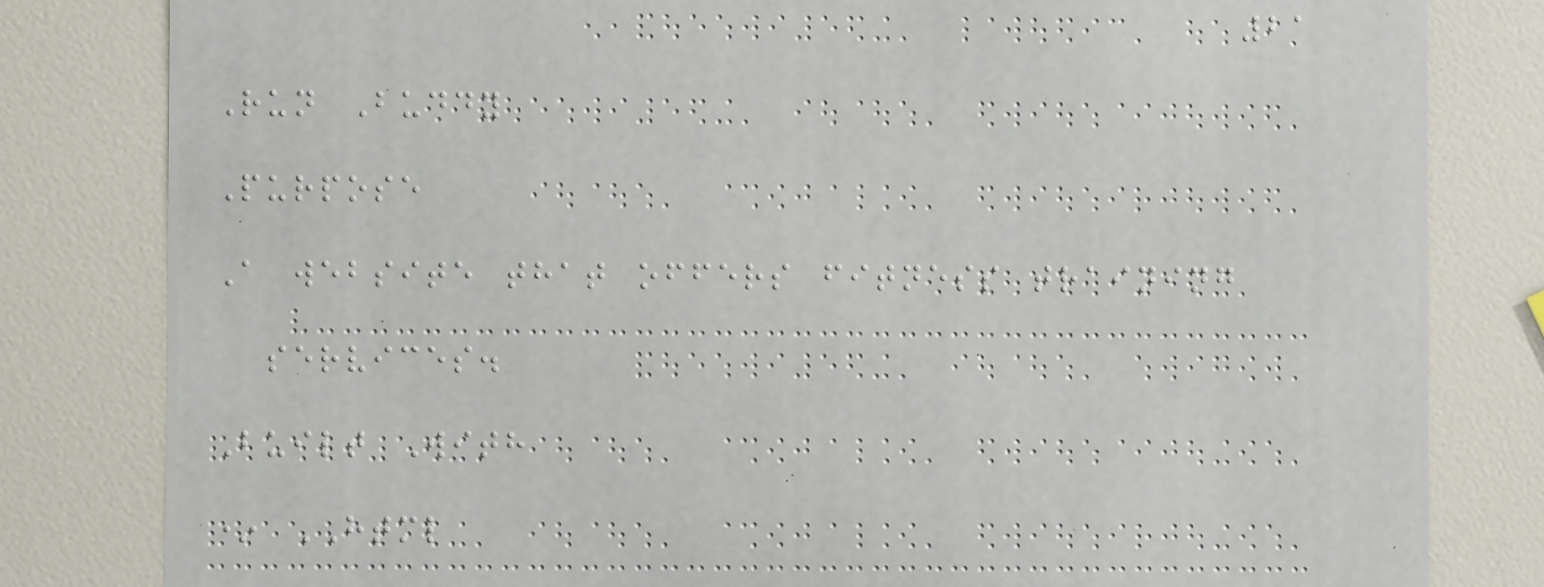21
Run Buddy
Purpose
A website that offers fitness training
services.
Built With
* HTML
